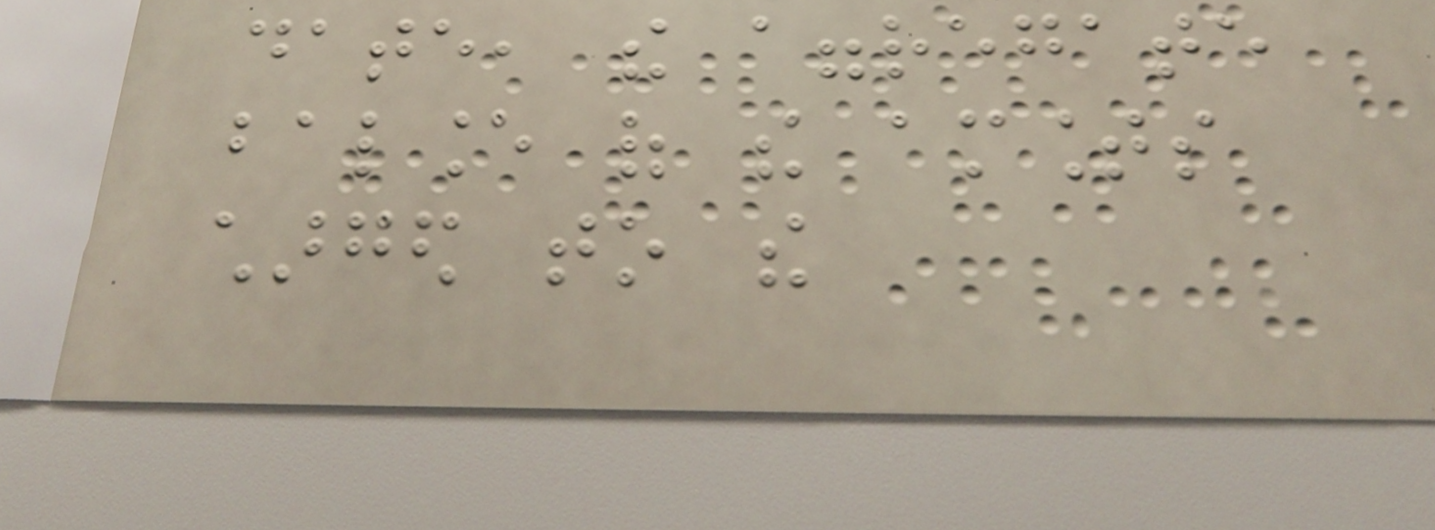date, the aggregate
balance of the amounts
charged to the
